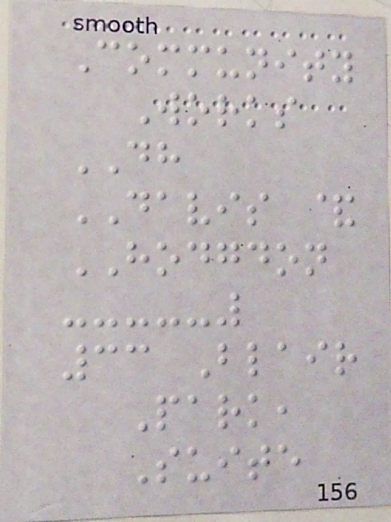Community
Works
DH
DAVIS &
HODGDON
33 Blair
Park,
Suite
